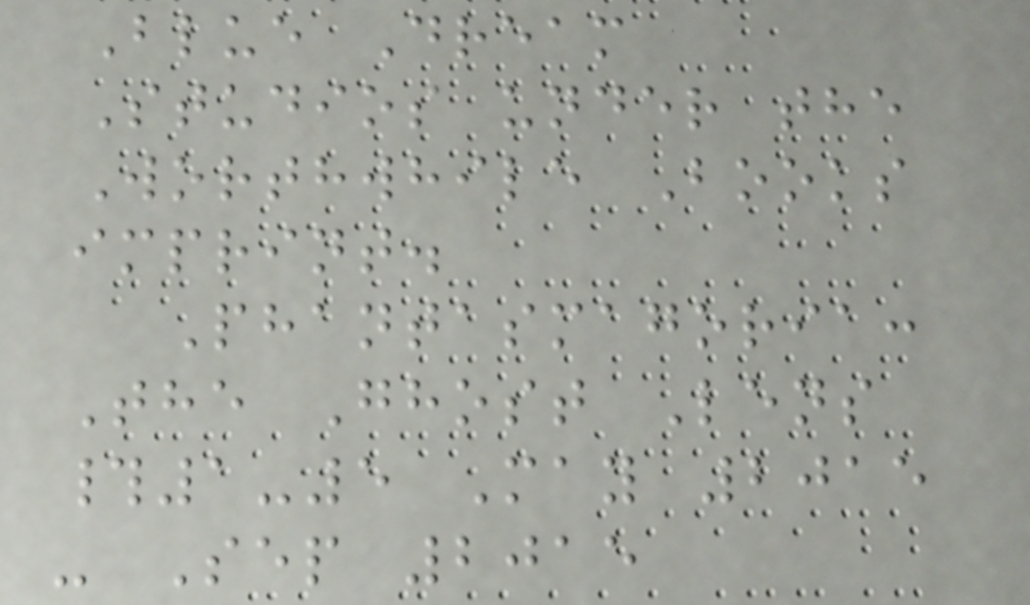Blue Dream
Studios under the
Worthwhile Books
imprint.
Phantasmagoria:
The Ghost Lens
#1-5 May 2015
- Sep 2015
